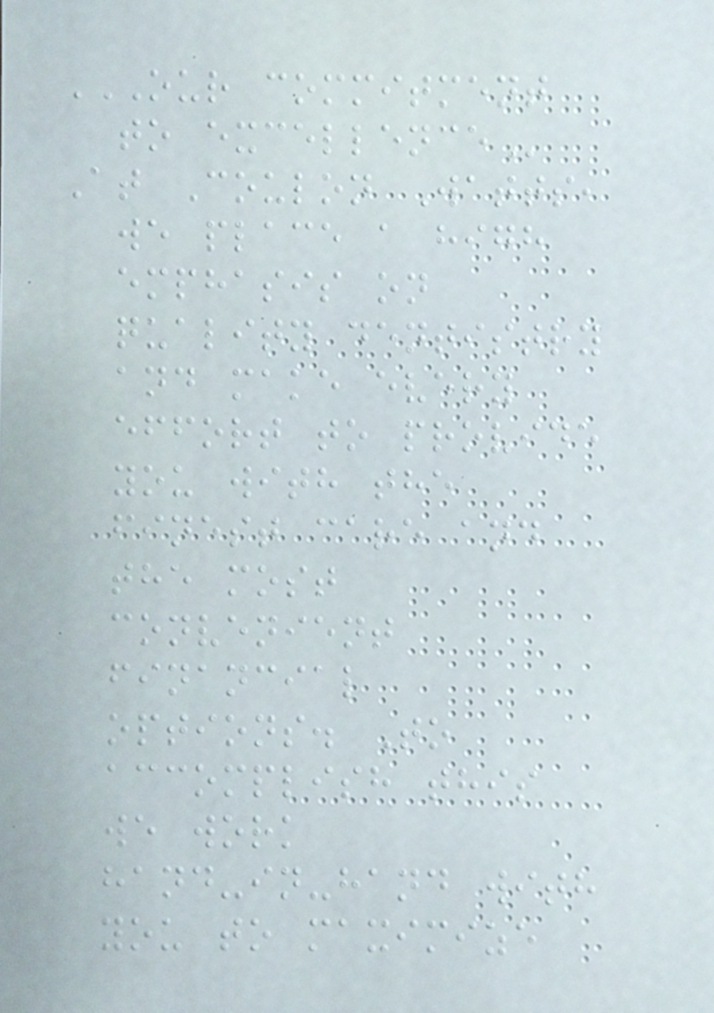OUR COMMITMENT
TO EXCELLENCE
At Coulon Watts,
we place a high
emphasis on
quality dentistry
and make every
effort to provide
you with the
finest care and
the most
convenient
financial
options. To
accomplish this
we work
hand-in-hand with
you to maximize
